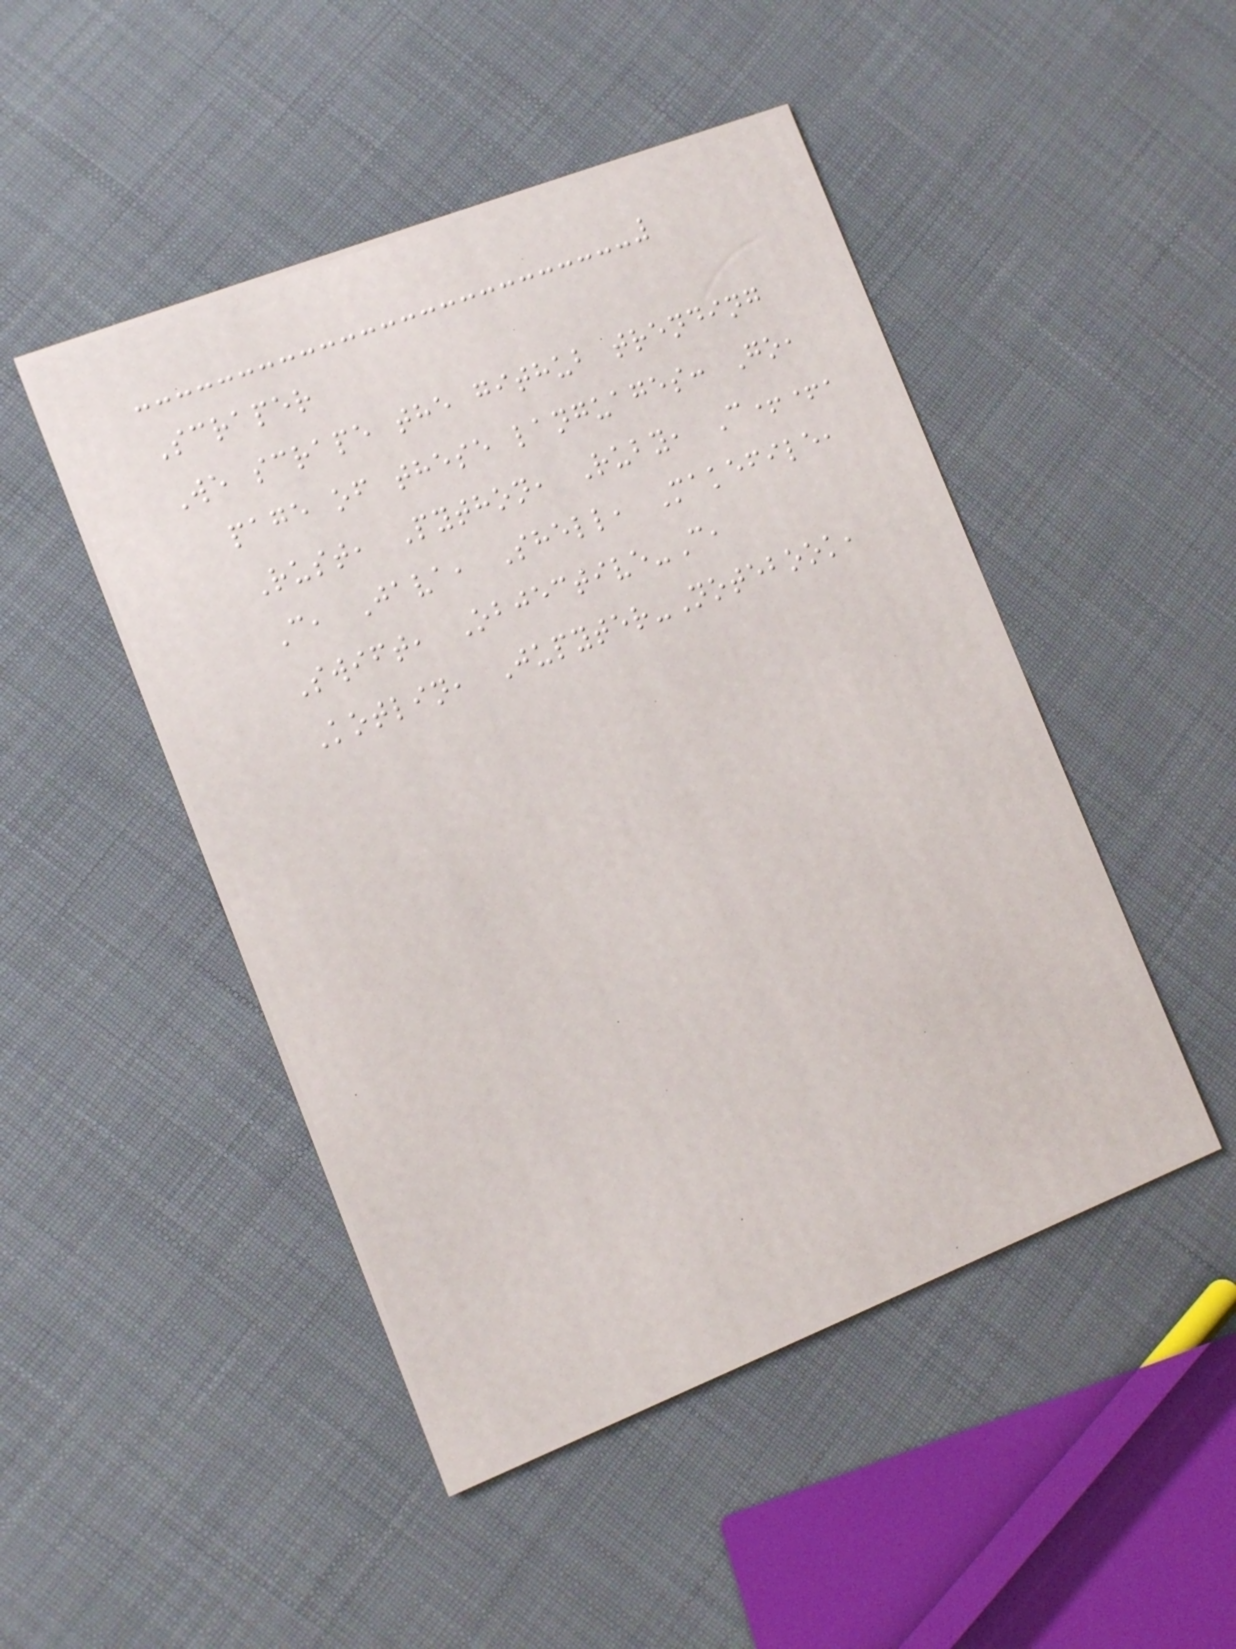Scraper
We scrape the github trending
page of these languages: Go,
Rust, Python, Ruby, C++,
C, Java, Shell, Makefile,
Swift, Objective-C,
Kotlin, Jupyter-Notebook,
